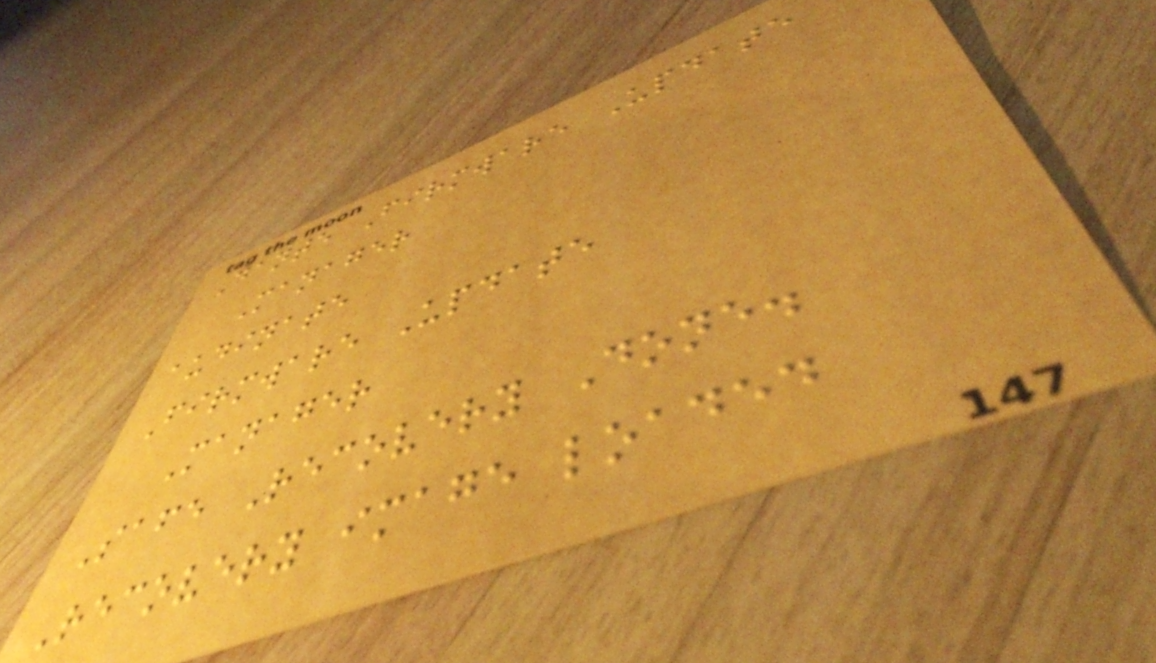Dante Firmware Update
Manager
audinate
Firmware Update
Manager
Safe Recovery Done.
Recovery image loaded
